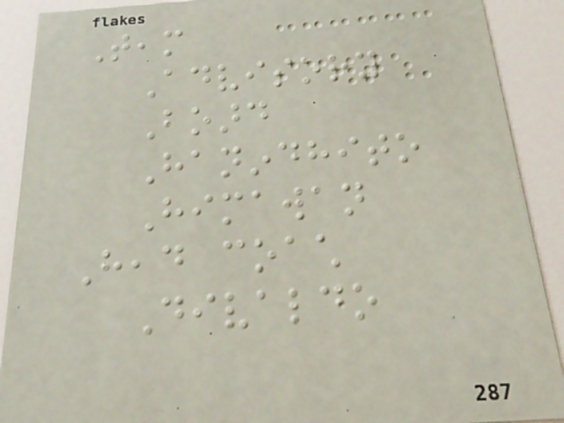Team
Advisory
Board
Hanindhito
Himawan
Head coach
Divaldo
